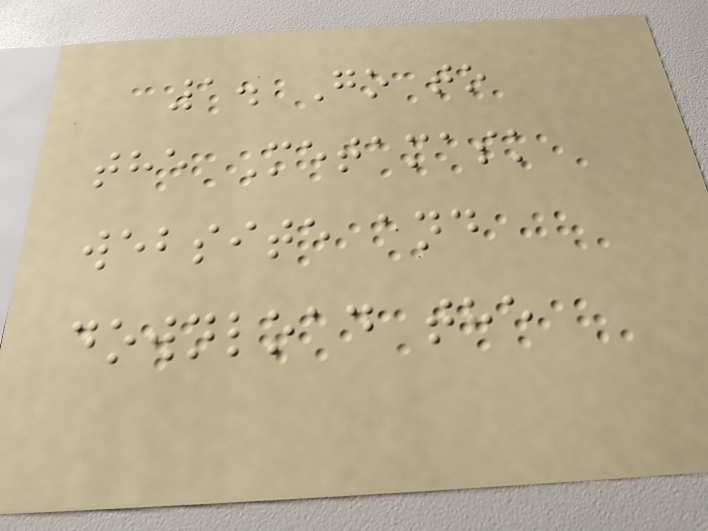1. Go to
the Metamask
website and
download the
